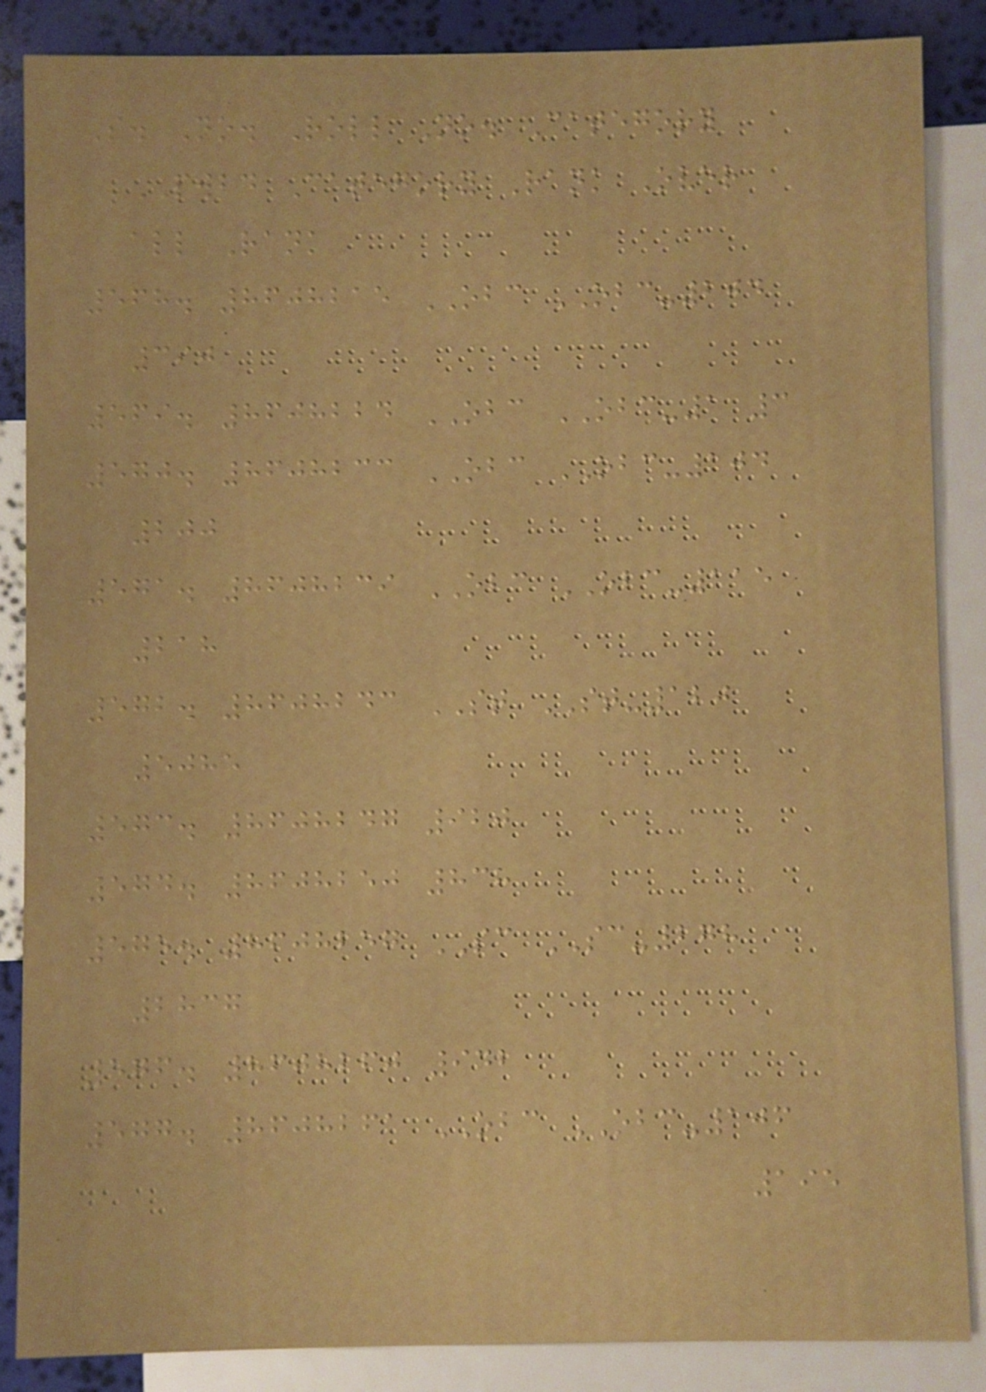S. No. Roll No. Category
PWBD Category Rank Over
all Rank
568. 8608215 OBC OBC-204
390
569. 8608224 OBC OBC-1 3
570. 8608233 OBC OBC-104
200
571. 8608239 OBC OBC-115
218
572. 8608243 ST ST-120
5085
573. 8608247 920
574. 8608250 838
575. 8608257 SC SC-278
2837
576. 8608260 942
577. 8608261 OBC OBC-106
195
